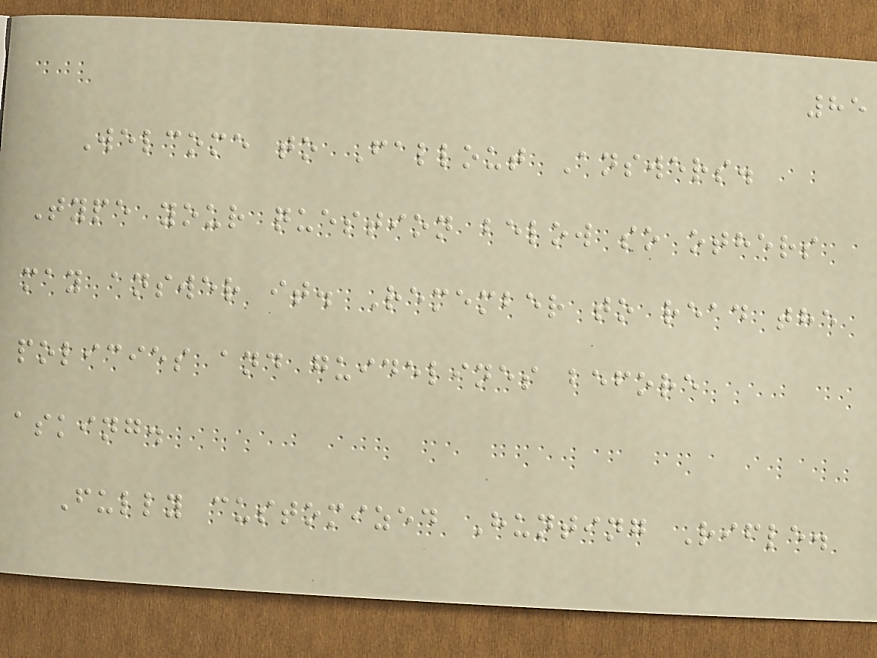85
Welcome to Fallout Answers.
Type your question below so others
may answer it. Remember to read the
policies and guidelines before
asking.
Fully customized Hunting Rifle.
